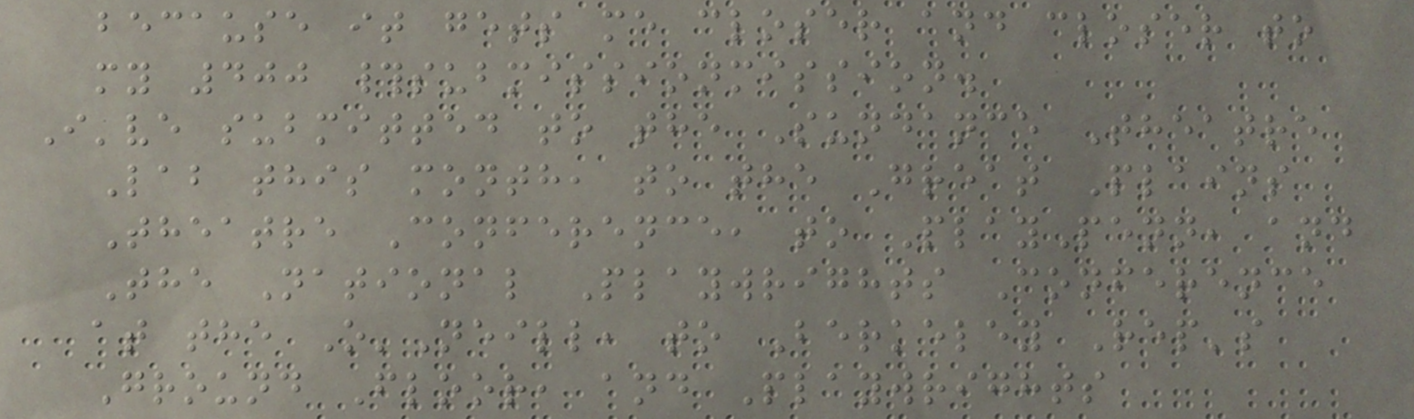because it gets me closer and closer to
my 400 #submissionmission.
I've submitted to the Sundance Theatre
Lab this month, to the Great Plains
Theatre Conference, to PlayPenn, and
The National Playwrights Conference
at the O'Neill, to Berkeley Rep's
Ground Floor, and Playwrights
